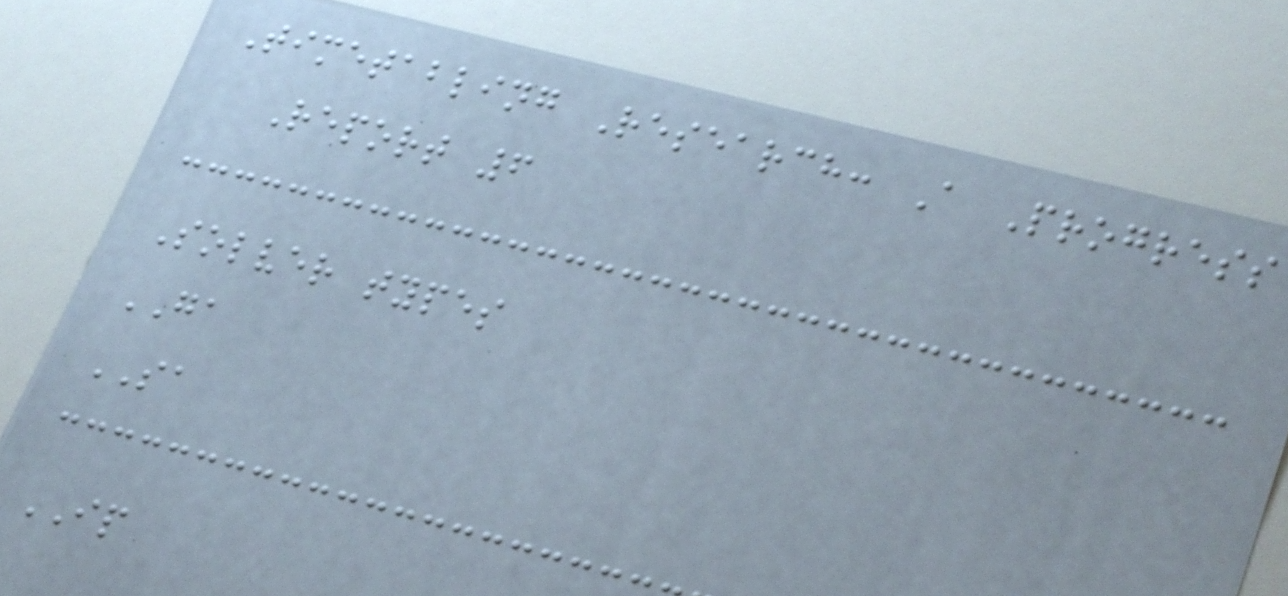Timetabling Research: A Progress
Report 6
Solver types
GA
SA
IP
